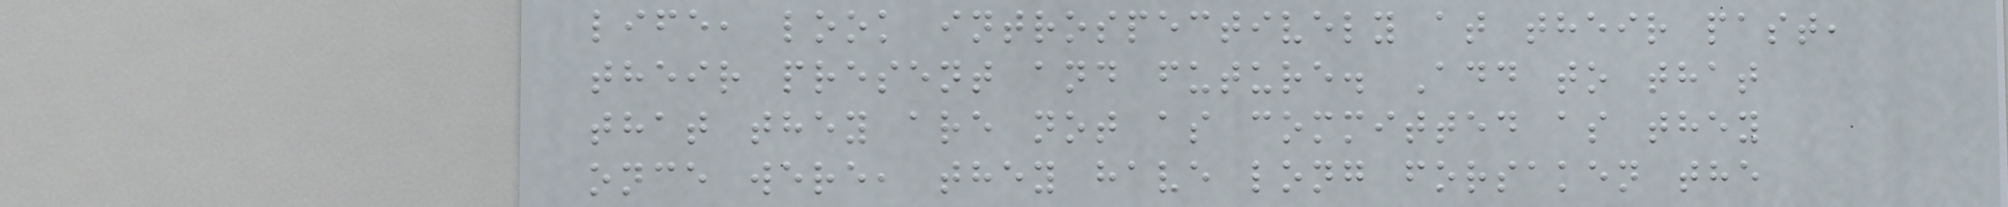life, look introspectively at their past,
their present and future. Add to that
that they are not as committed as they
once were, they have long forsaken the
